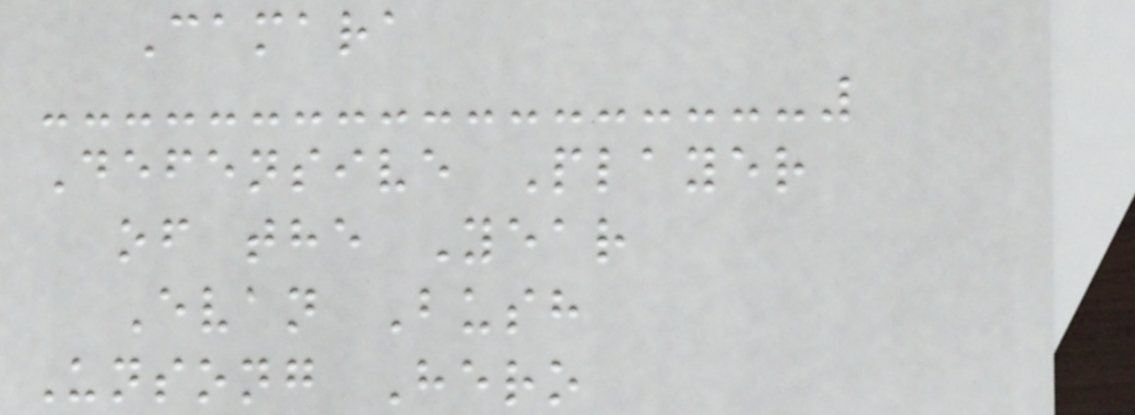Camara
Defensive Player
of the Year
Evan Bush
Unsong Hero
